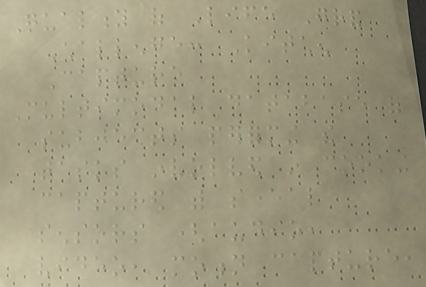Quality of Life Grand
Challenge: Kitchen
Capture
Multimodal database of
subjects performing the
tasks involved in cooking
captured with several
sensors (audio,
video, motion capture,
